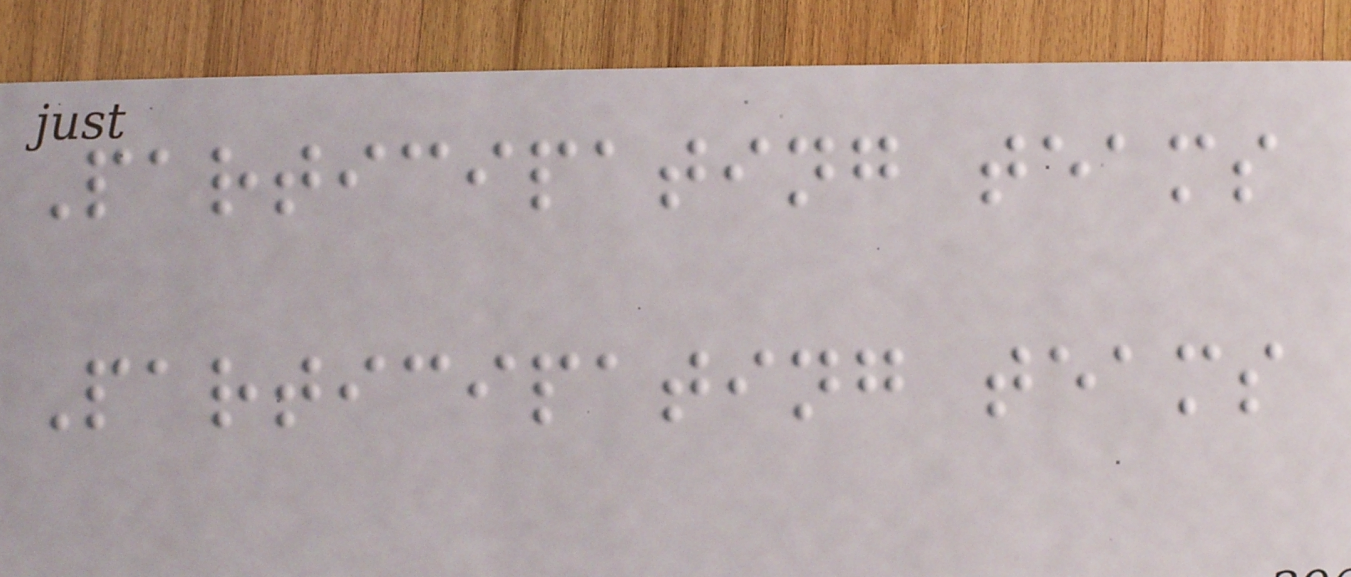Participating teams
Participating teams
